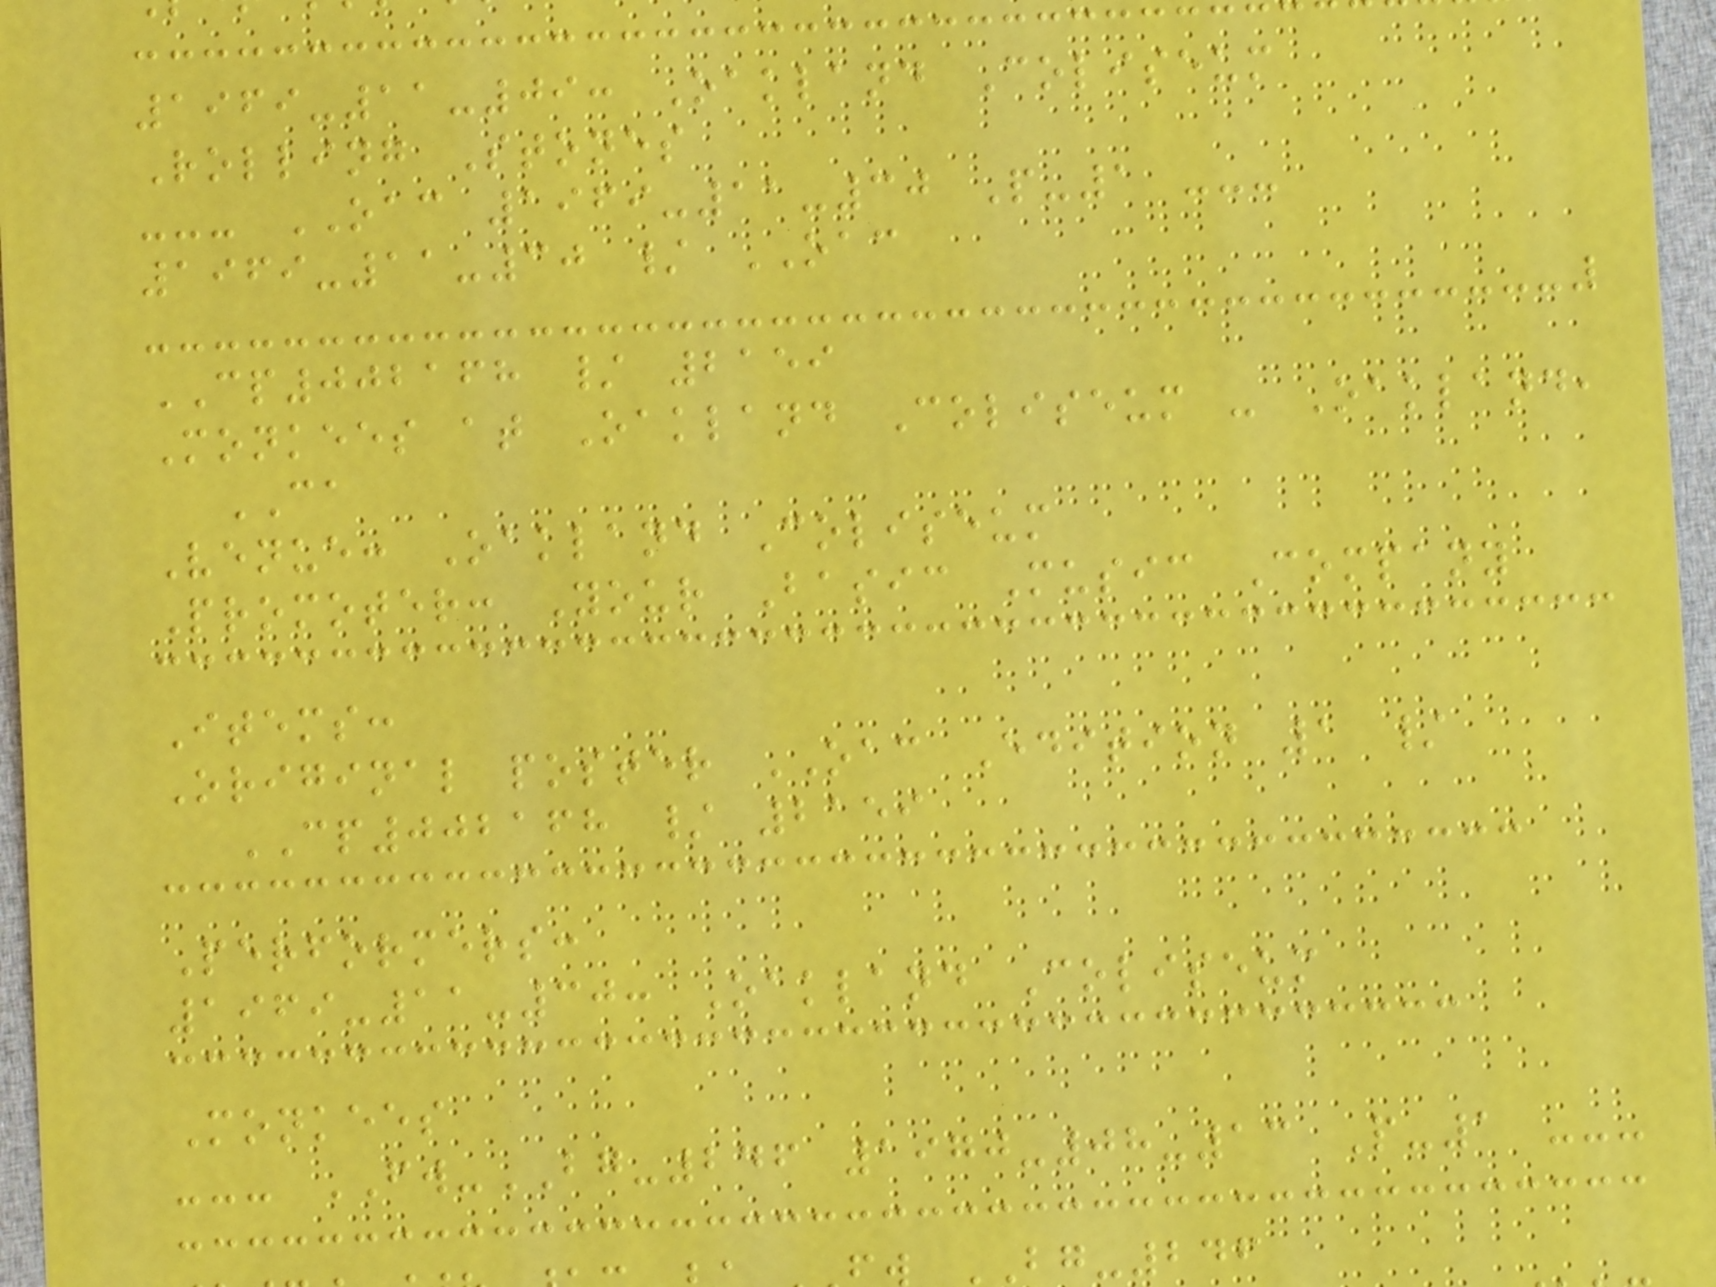1969-11-09: Oakland Coliseum
Rolling Stones
--- OAC 1969-11-30 P-1 ---
1969-11-30 / OAC
CP002168 / 2159
Monkees at Oakland Coliseum - Oakland,
CA
Venue: Oakland Coliseum
Promoter: Your Basic Music Company
Items:
Original poster OAC Edition 1 /
CP002168 / 2159
Performers:
1969-11-30: Oakland Coliseum
Monkees
--- FW-BG-246 1970-08-13 P-1 ---
BG-246
